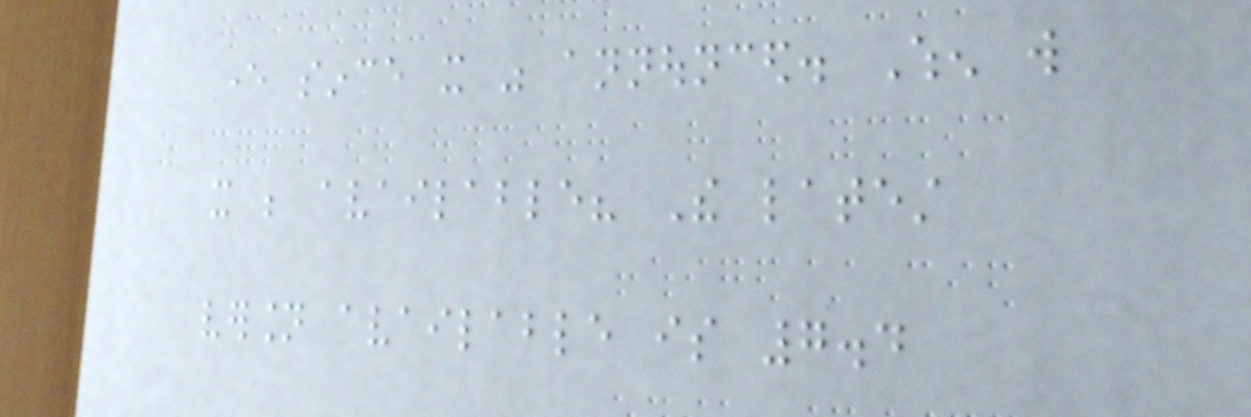ever since it was announced. When will
it be available? The latest
version available is 7.4
